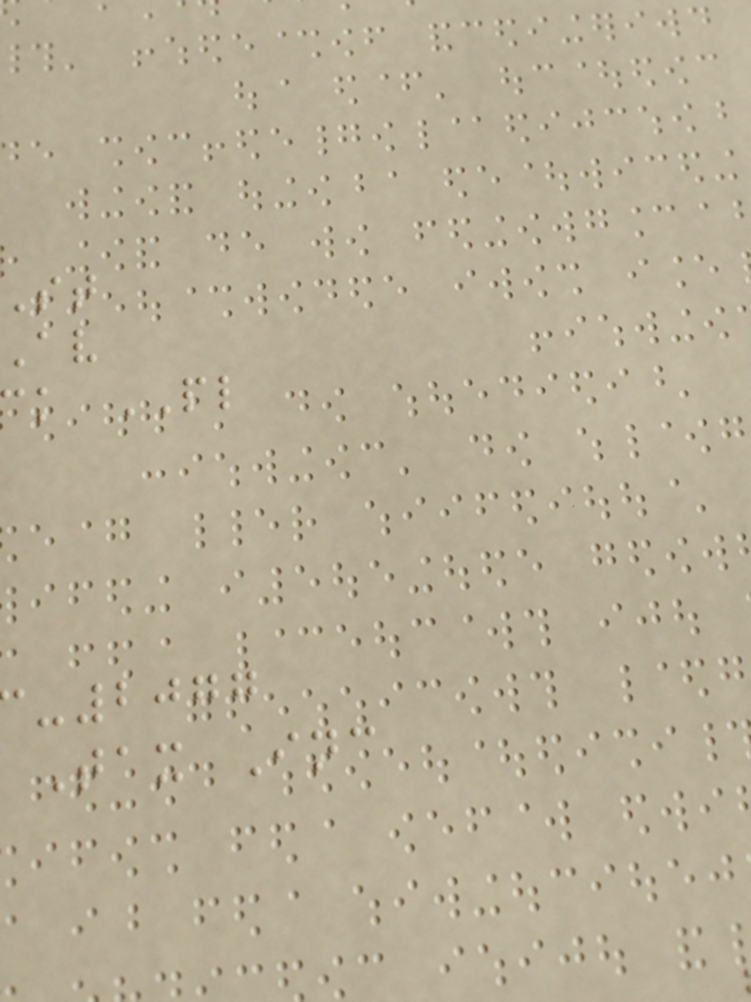k PL
-2077
Tax Inc
